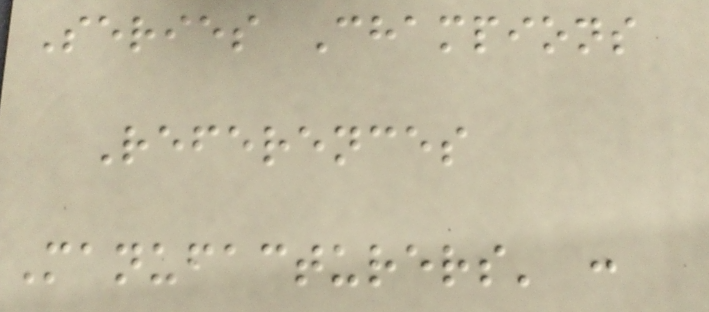Series Champions
References
Manufacturers' :
